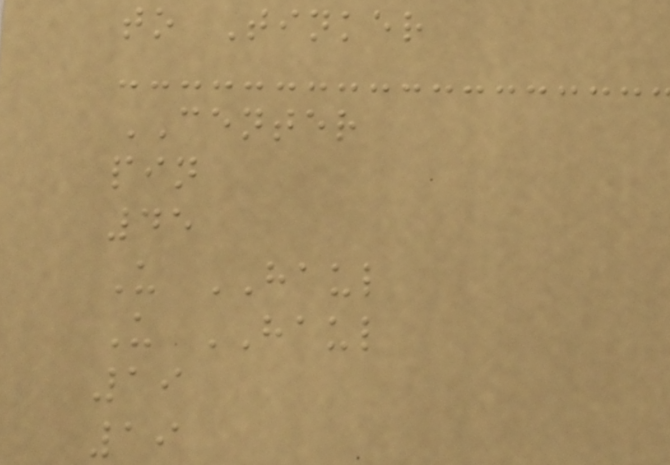to Tinker
CENTER
pin
45
U HAUL
U HAUL
19
19
